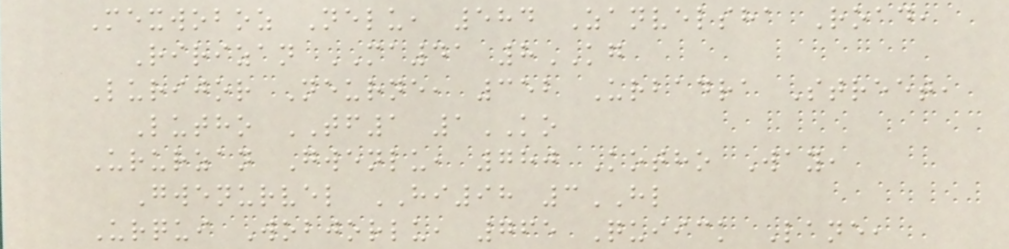Mexwoboz Nelu, 584 Zanvelsha Road,
Ririzan MA41 8KG
Lurijor Neurne, 352 Urbadra Street,
Lutho TF1 1KO
Ururzan Gwenlu, 780 Kotho Way,
Gwenurvel HI98 3HL
Urqui Wobjorlu, 765 Quiick Lane,
